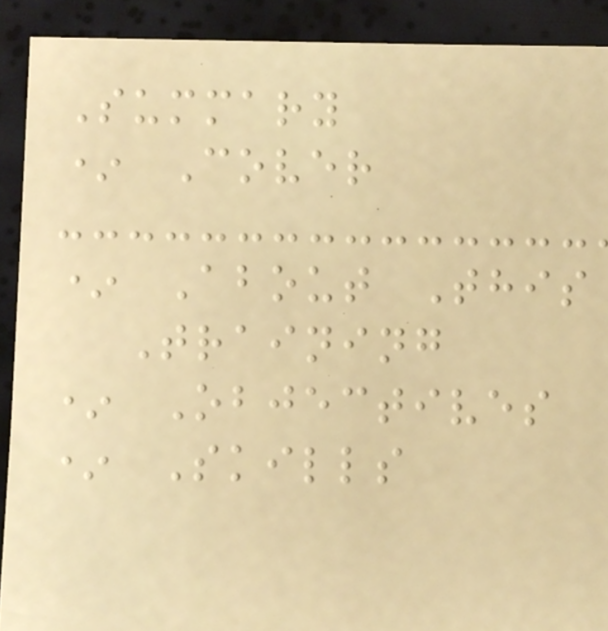Summary
* Cover
* About This
Training
* Objectives
* Skills
